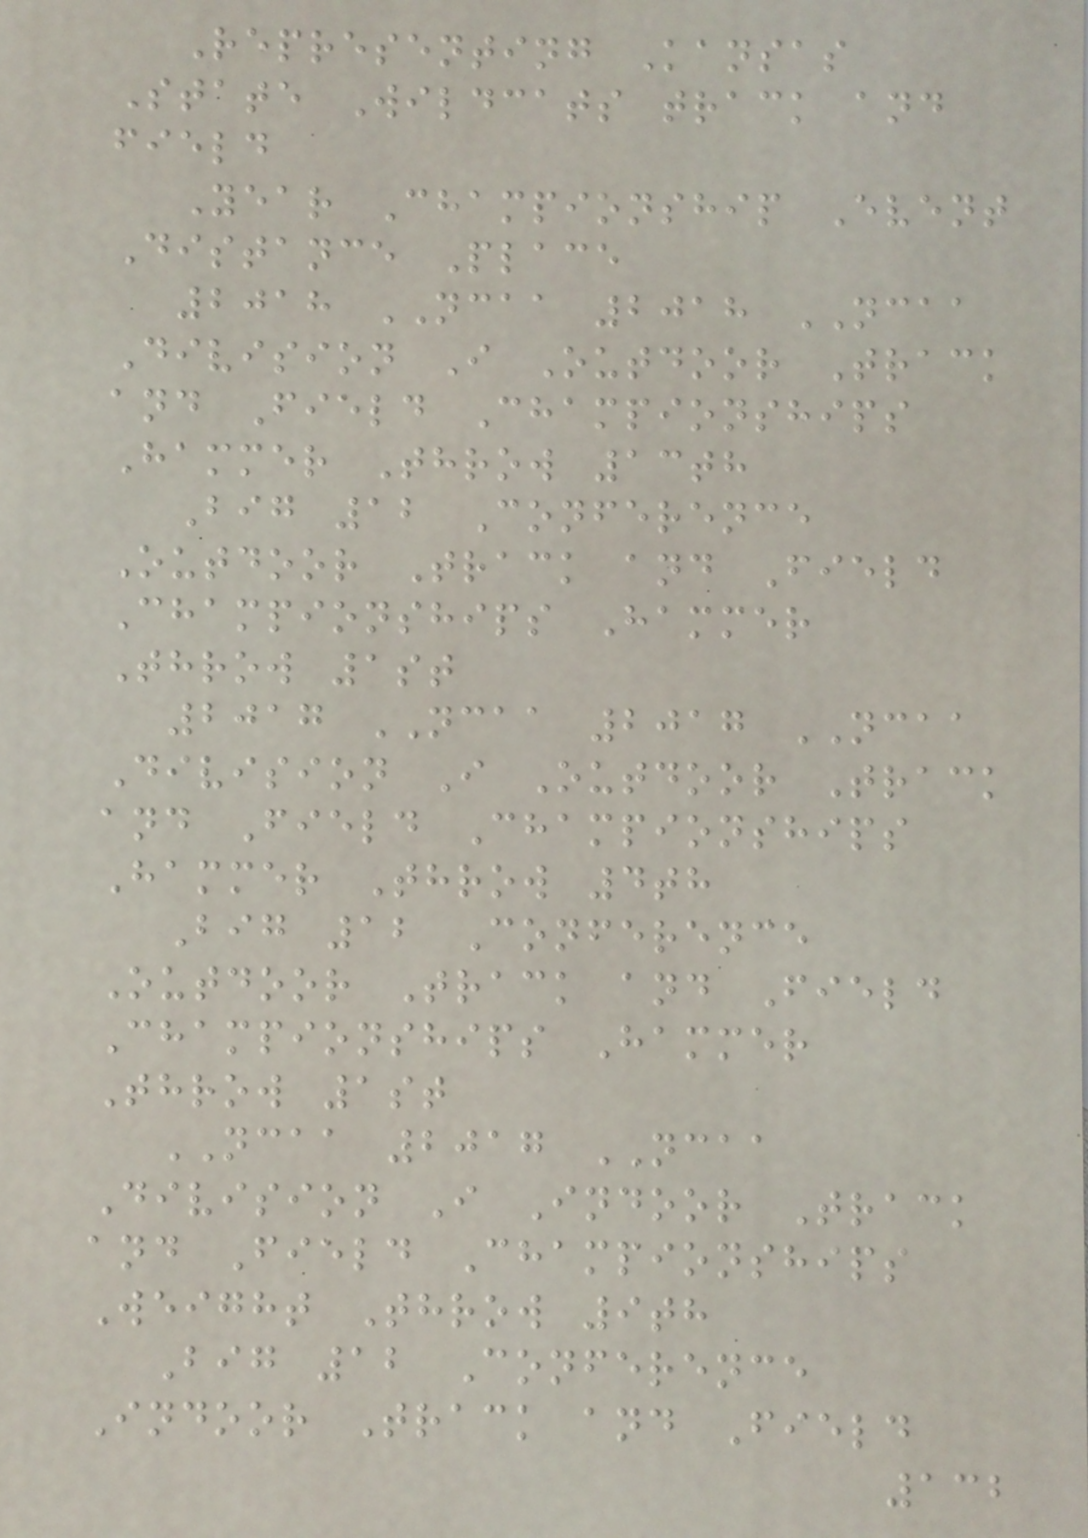Representing Kansas
State Wildcats track and
field
Year Championship Event
Distance Place
2018 NCAA 2018 NCAA
Division I Outdoor Track
and Field Championships
Hammer Throw 13th
Big 12 Conference
Outdoor Track and Field
Championships Hammer
Throw 1st
2017 NCAA 2017 NCAA
Division I Outdoor Track
and Field Championships
Hammer Throw 4th
Big 12 Conference
Outdoor Track and Field
Championships Hammer
Throw 1st
NCAA 2017 NCAA
Division I Indoor Track
and Field Championships
Weight Throw 9th
Big 12 Conference
Indoor Track and Field
132
